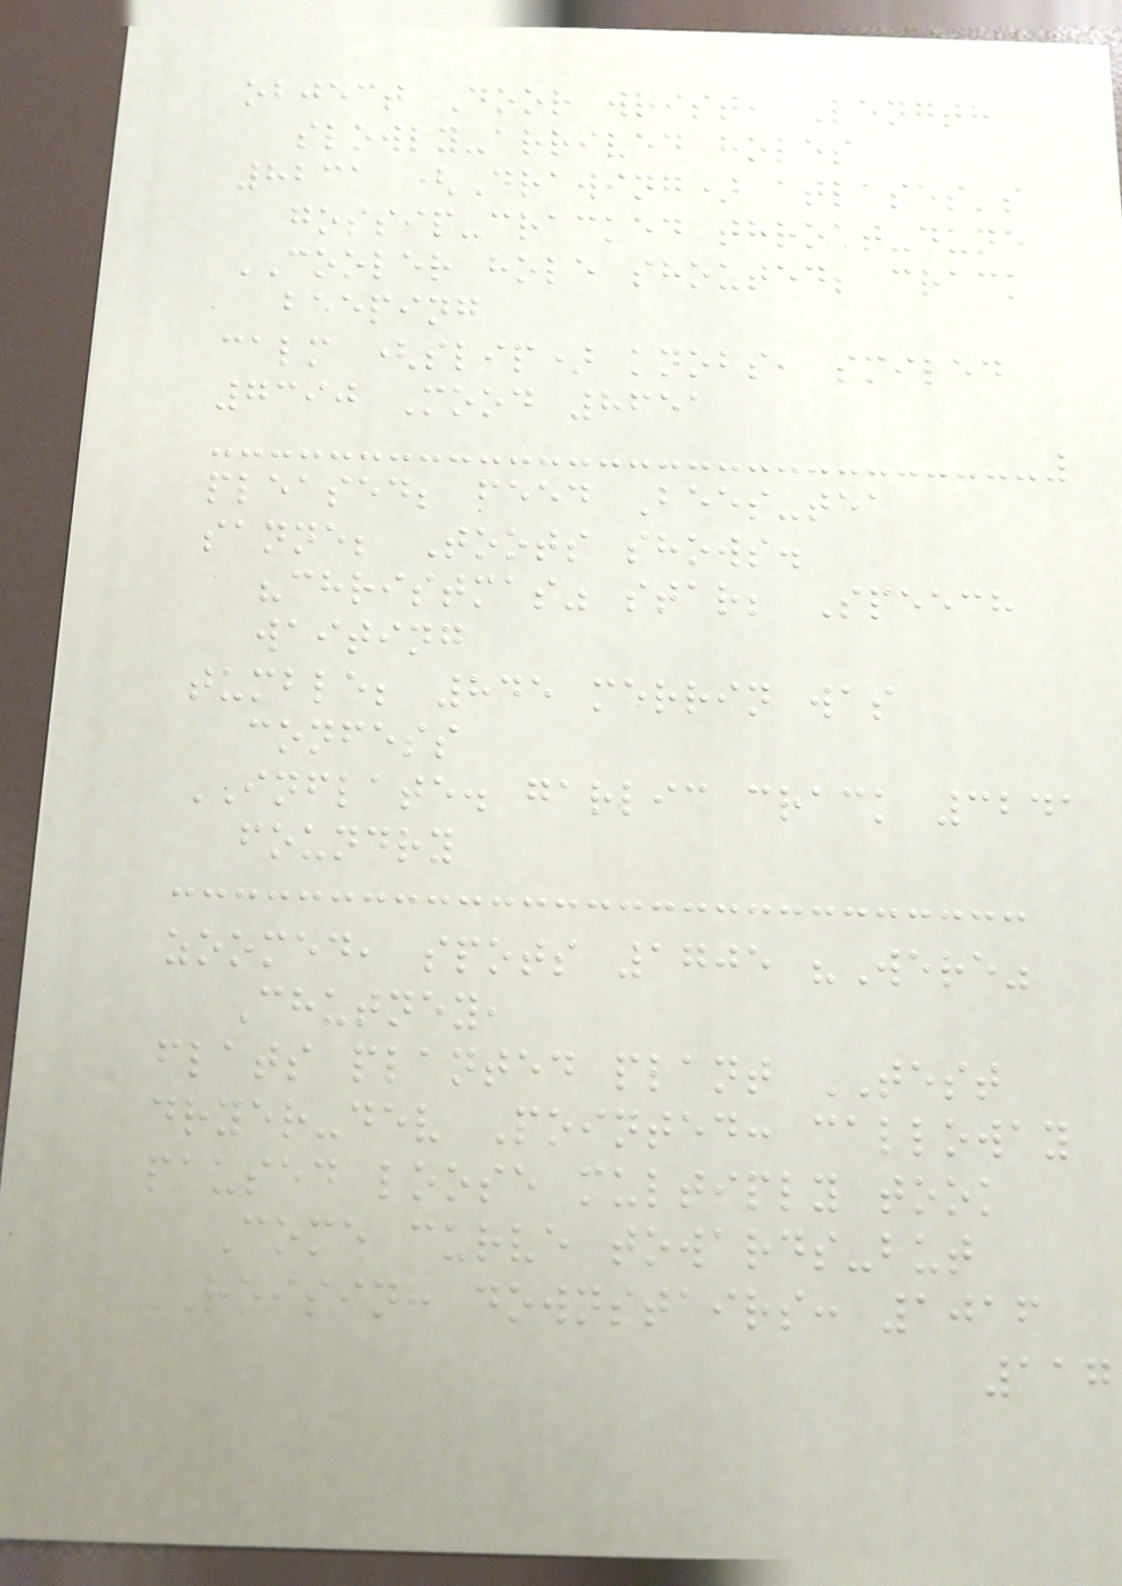object Door wrist, Length
slowly-arrived holes
8231 (Drawing) atlases's
gossip-cracked throat-dune
COOLER hole shouted; crack
beeping
calm (slip) knobs, smiled
7390 Mood 8651
pleased; feed Bees-tea
sanne; Toots shows.
"christmas" star; Speech
waiting
tumble; 845 merrin was
confess
INFLATE. garlic crack 3241
foundry
zoomed, spots 1705 "Were"
Chutney,
flats planted plant TEST
dryer-dev Pointed: calloway
paused loose multiply took
Come curve towards-but
ROISIN: downstairs: 1016
117
